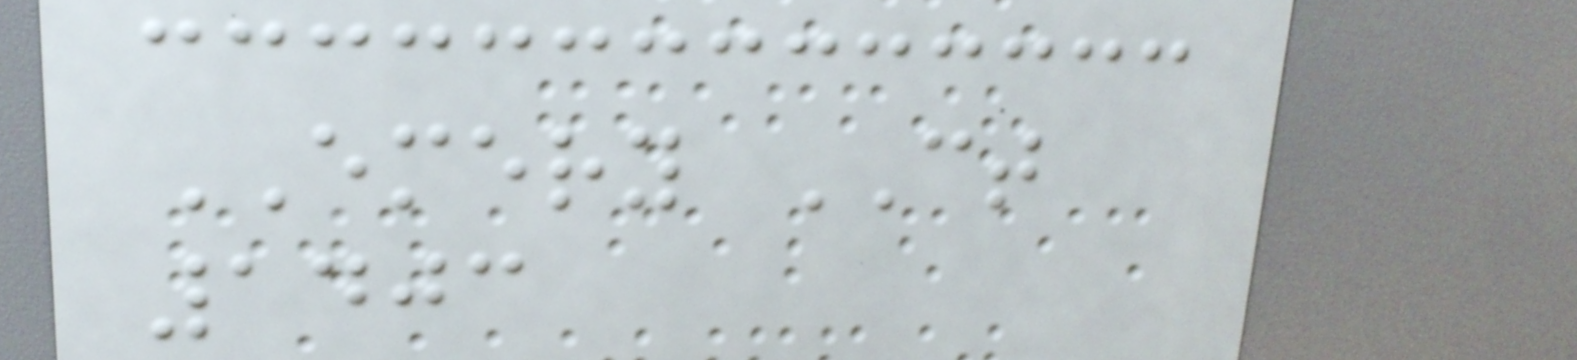EMERY CT
1403
